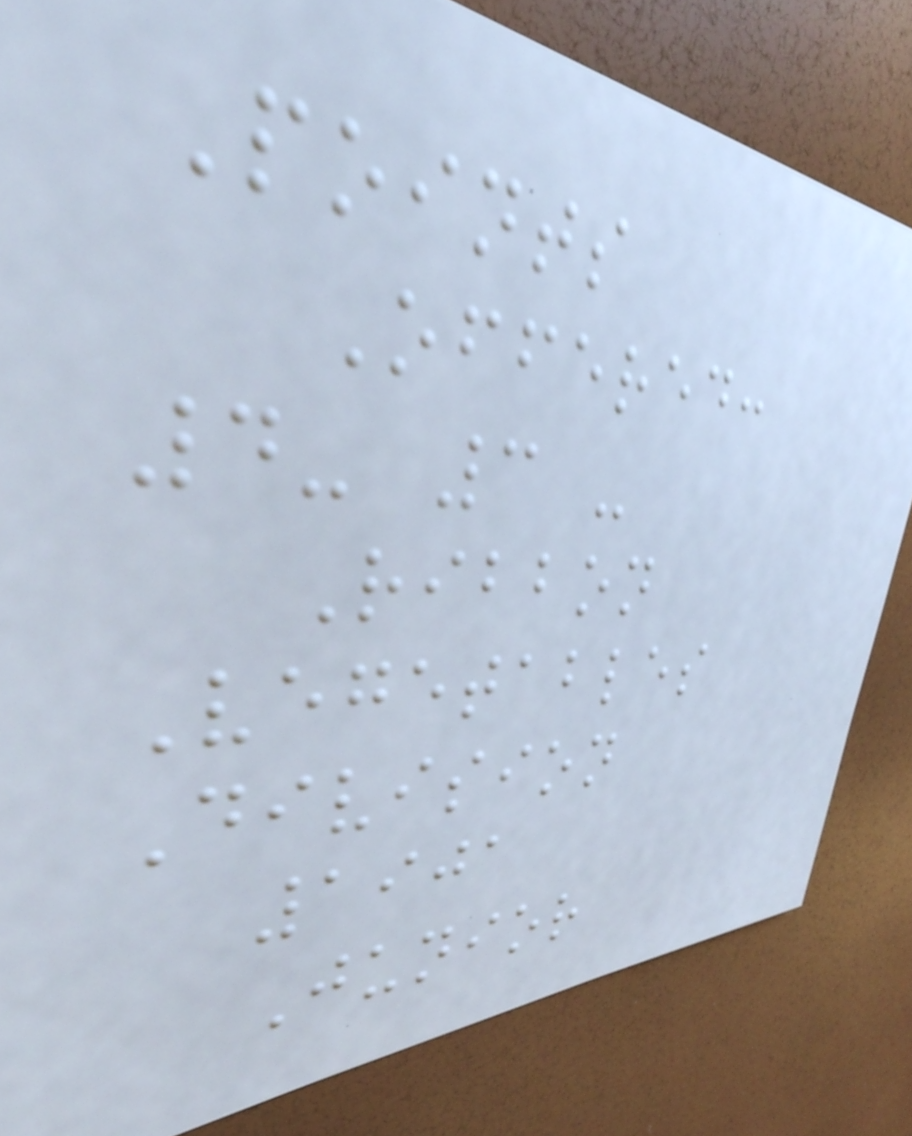Points
Offered:
4- 3 -
Ribbon
Vegetables
Division
1901
Junior
